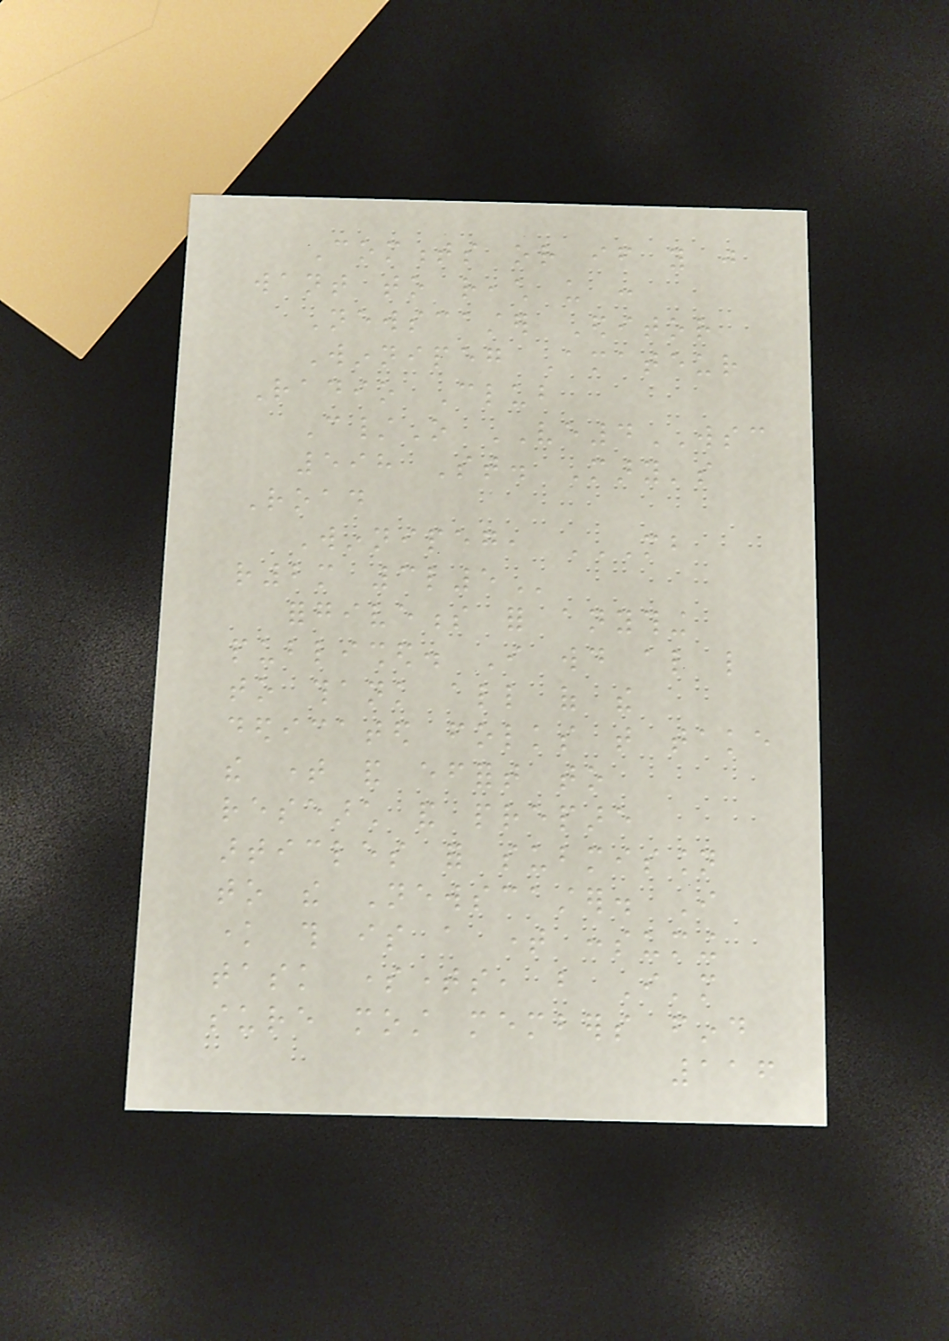Comments or if you just
want to reach us :
Newscaster Editor
Winnipeg Amateur
Radio Club
C/O VE4WSC
598 St. Mary's
Road
Winnipeg, MB
R2M 3L5
forgiveness for anything
published. I would also like
to thank all of the
dedicated folks that take
the time and effort to
research and prepare
articles for submission
to the Newscaster. I
know this is a time consuming
task sometimes, but I'm
sure most members find
116
